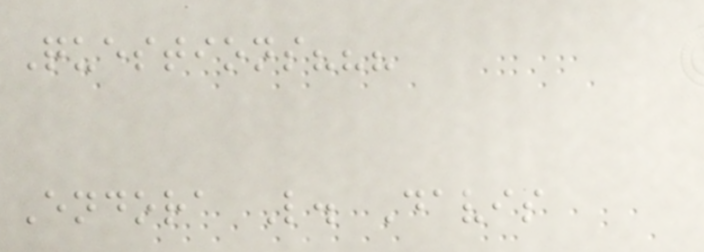Questions???
Endora L. Davis
